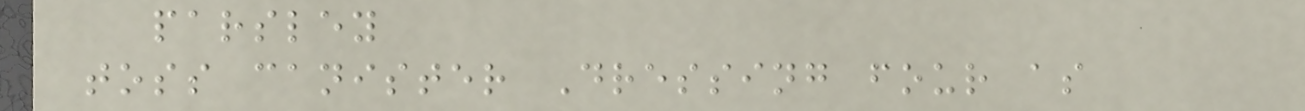parsley
toss canister Dressing four as
